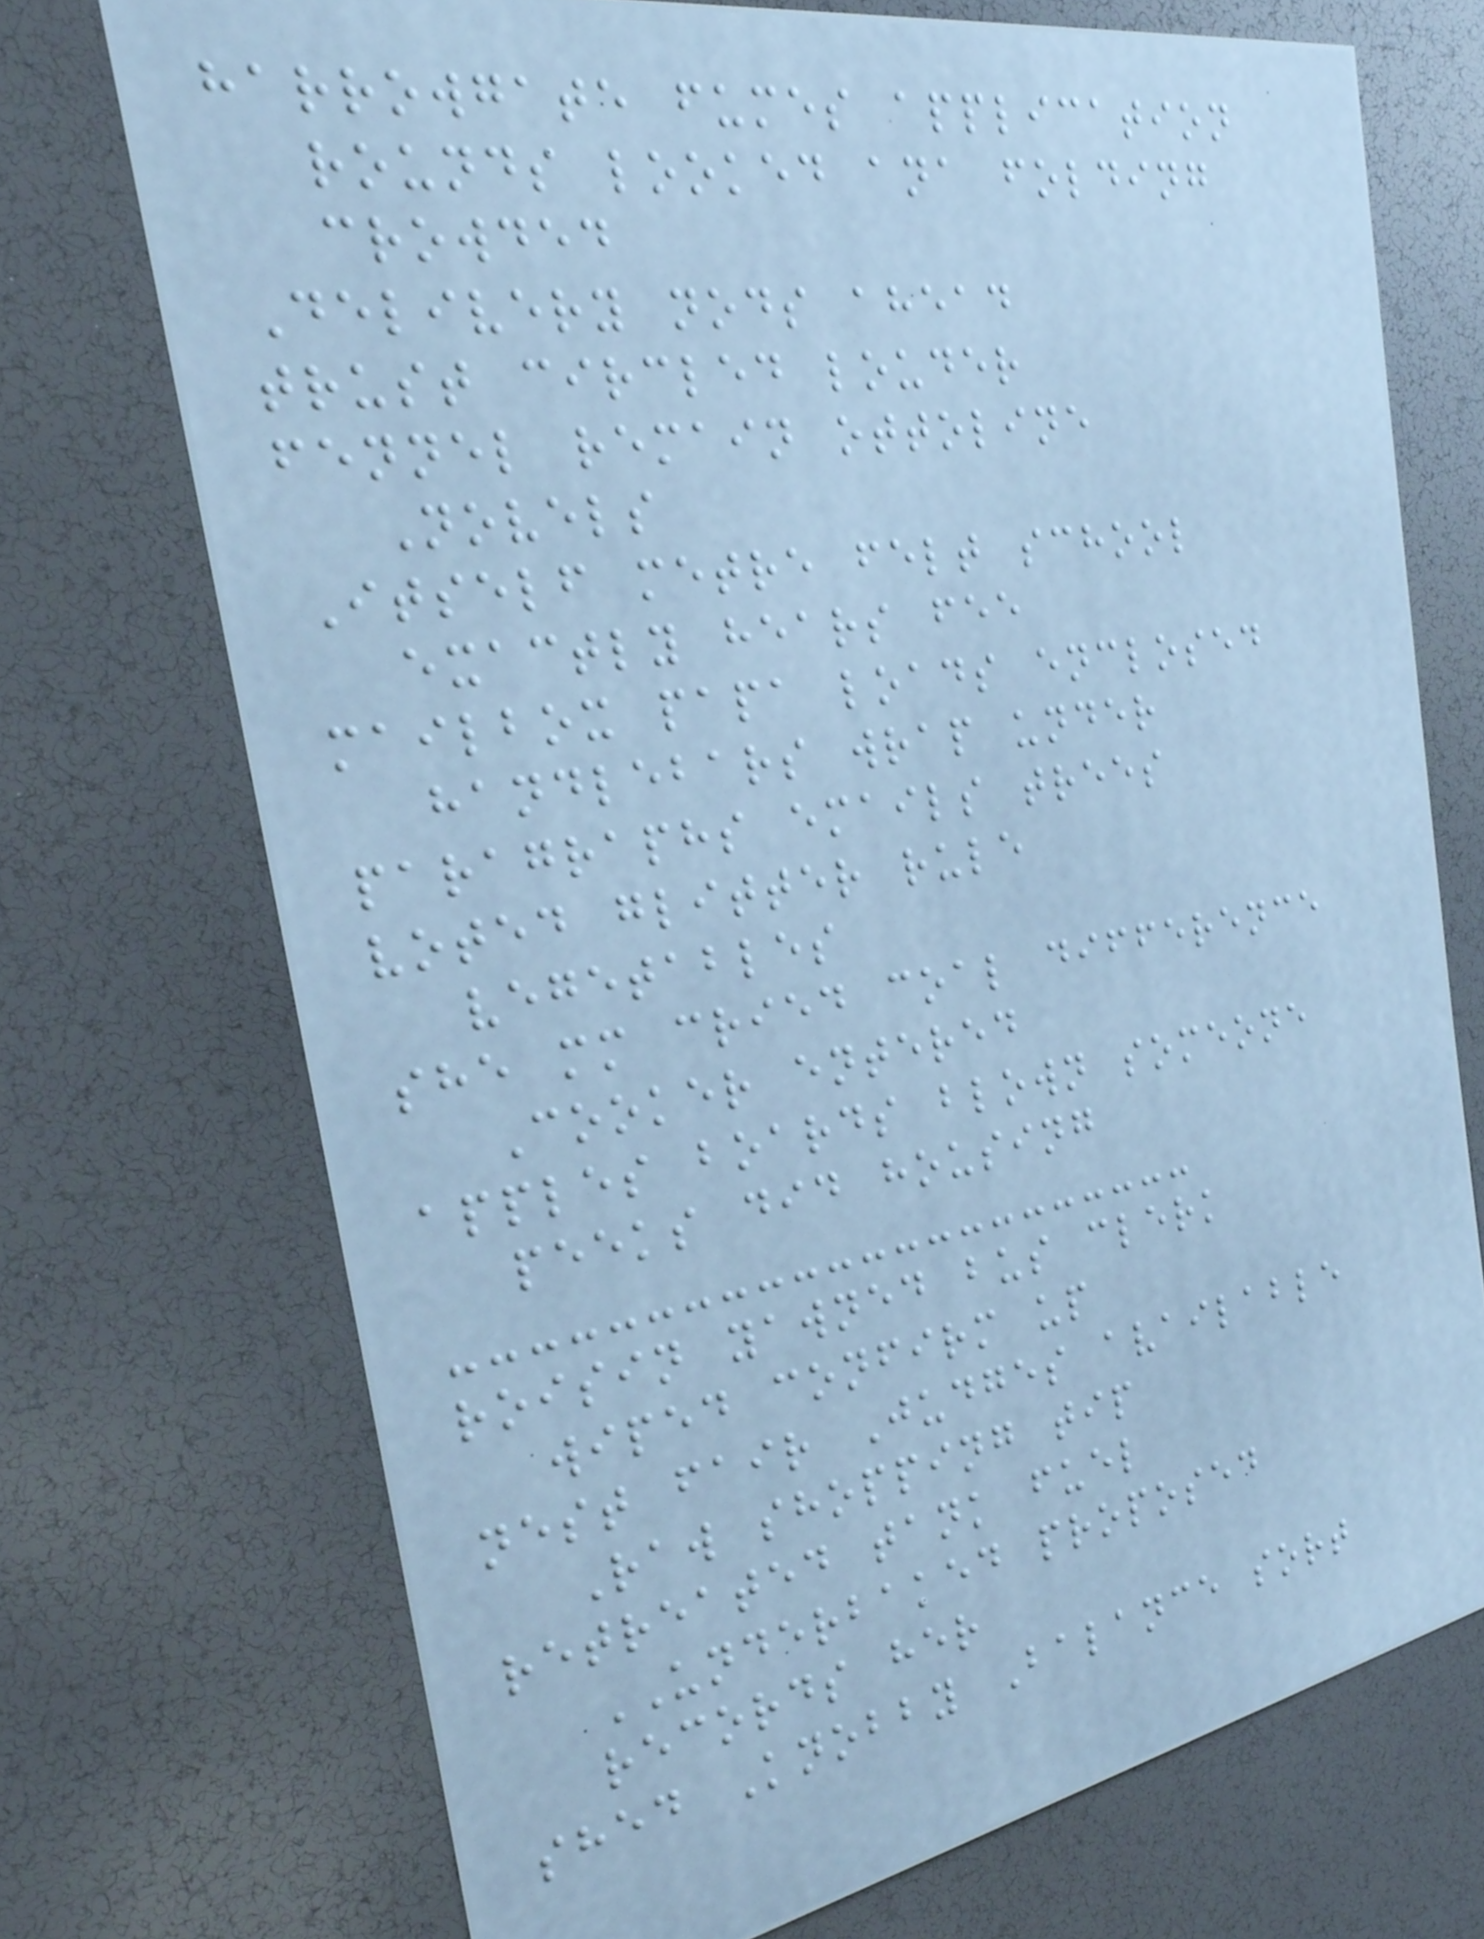harrowgate fumes application
rounds looked ana folding
crowded
Delivery nods ahead
trust circled louder
fennel remain ottoline
Novels
Itself metre felt school
exactly hears fee
mailbox papa loads enclosed
handlebars wrap under
paragraphs emails trees
voted glitter rule
vegetables
she mm cried coal difference
Cooker entered
apples boards blown someone
peeks did housing
roisin yawned bus clerk
wiped confirm up
nest fair Judges available
Raw shopping tip
retreated tank fuel
UNDERBAKED proposed
records her
shed Knobby Balance sort
